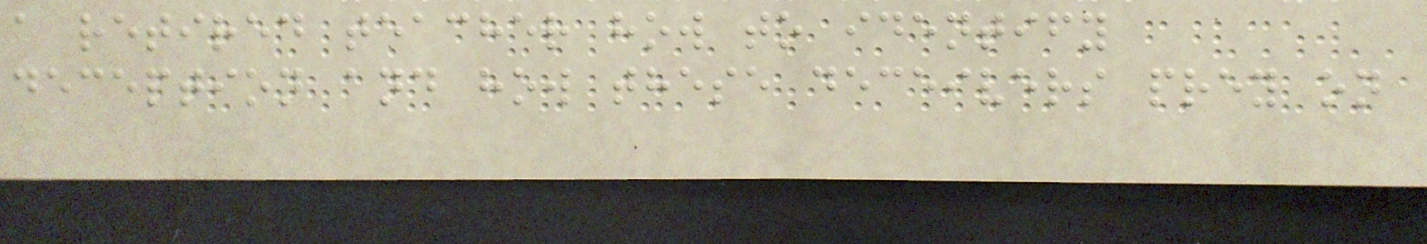a retired teacher how to identify
deception and how these deceivers prey on
